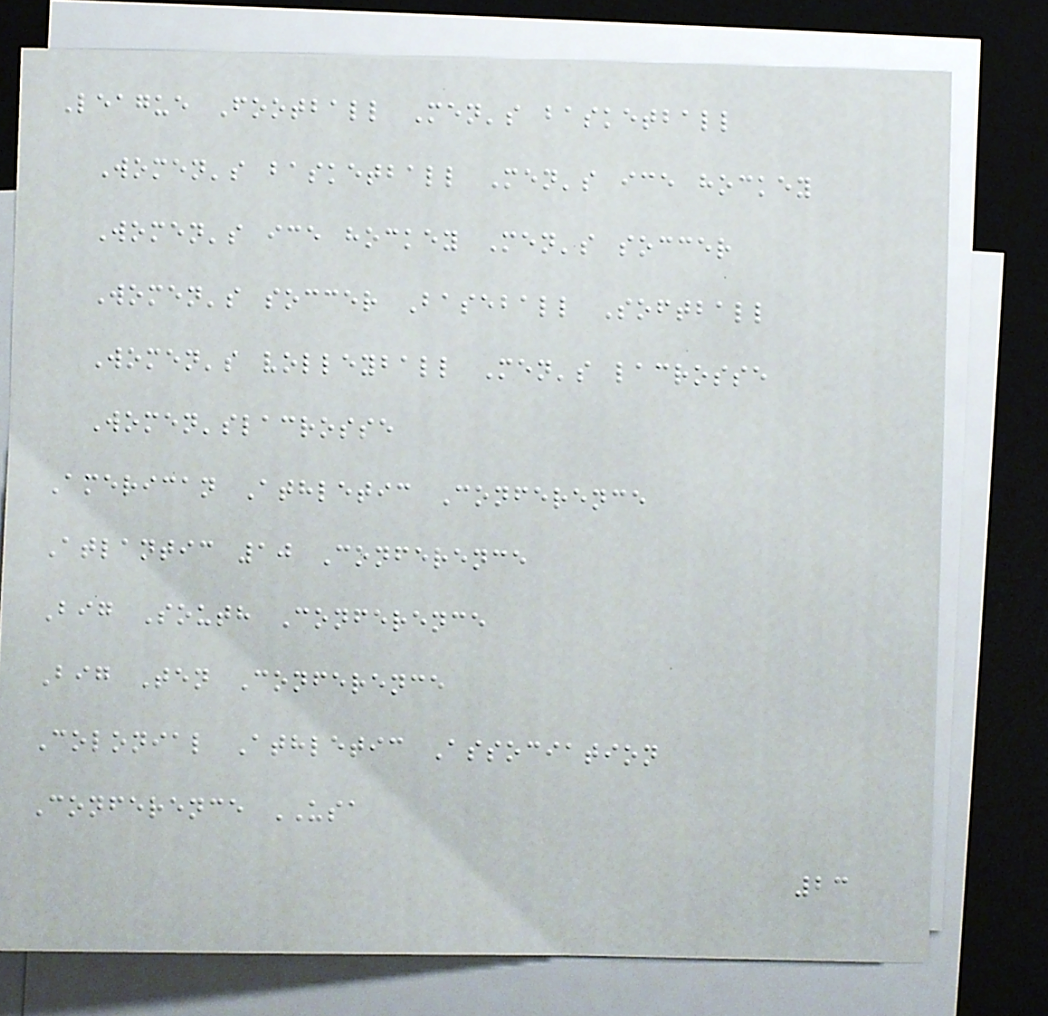League Football Men's basketball
Women's basketball Men's ice hockey
Women's ice hockey Men's soccer
Women's soccer Baseball Softball
Women's volleyball Men's lacrosse
Women'slacrosse
American Athletic Conference
Atlantic 10 Conference
Big South Conference
Big Ten Conference
Colonial Athletic Association
Conference USA
23
